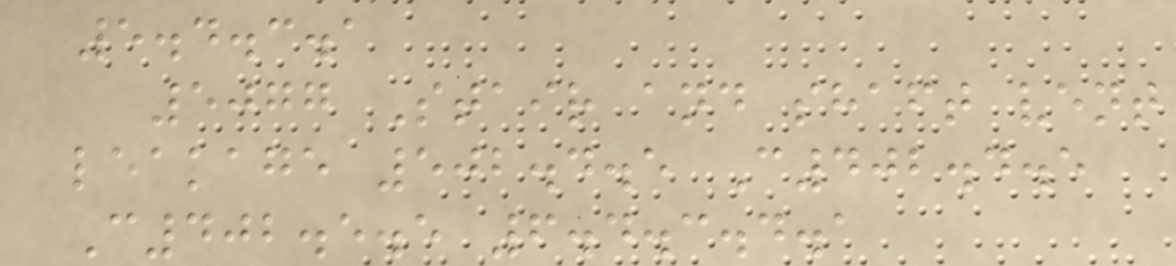5.4.3.1
5077 Stair and shaft vent
leakage 502.4.5 C402.4.5
C402.5.5 6.4.3.4.1
